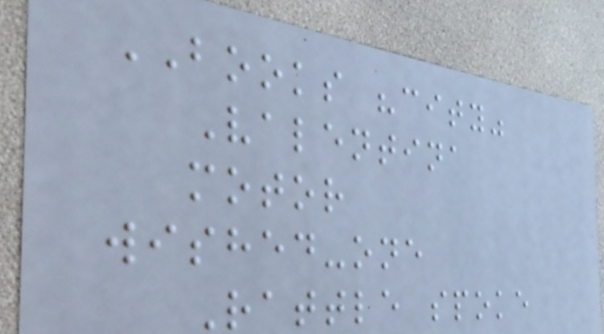BOOKS "city"
Valentina
motor
wished-one
Rattle spoke
